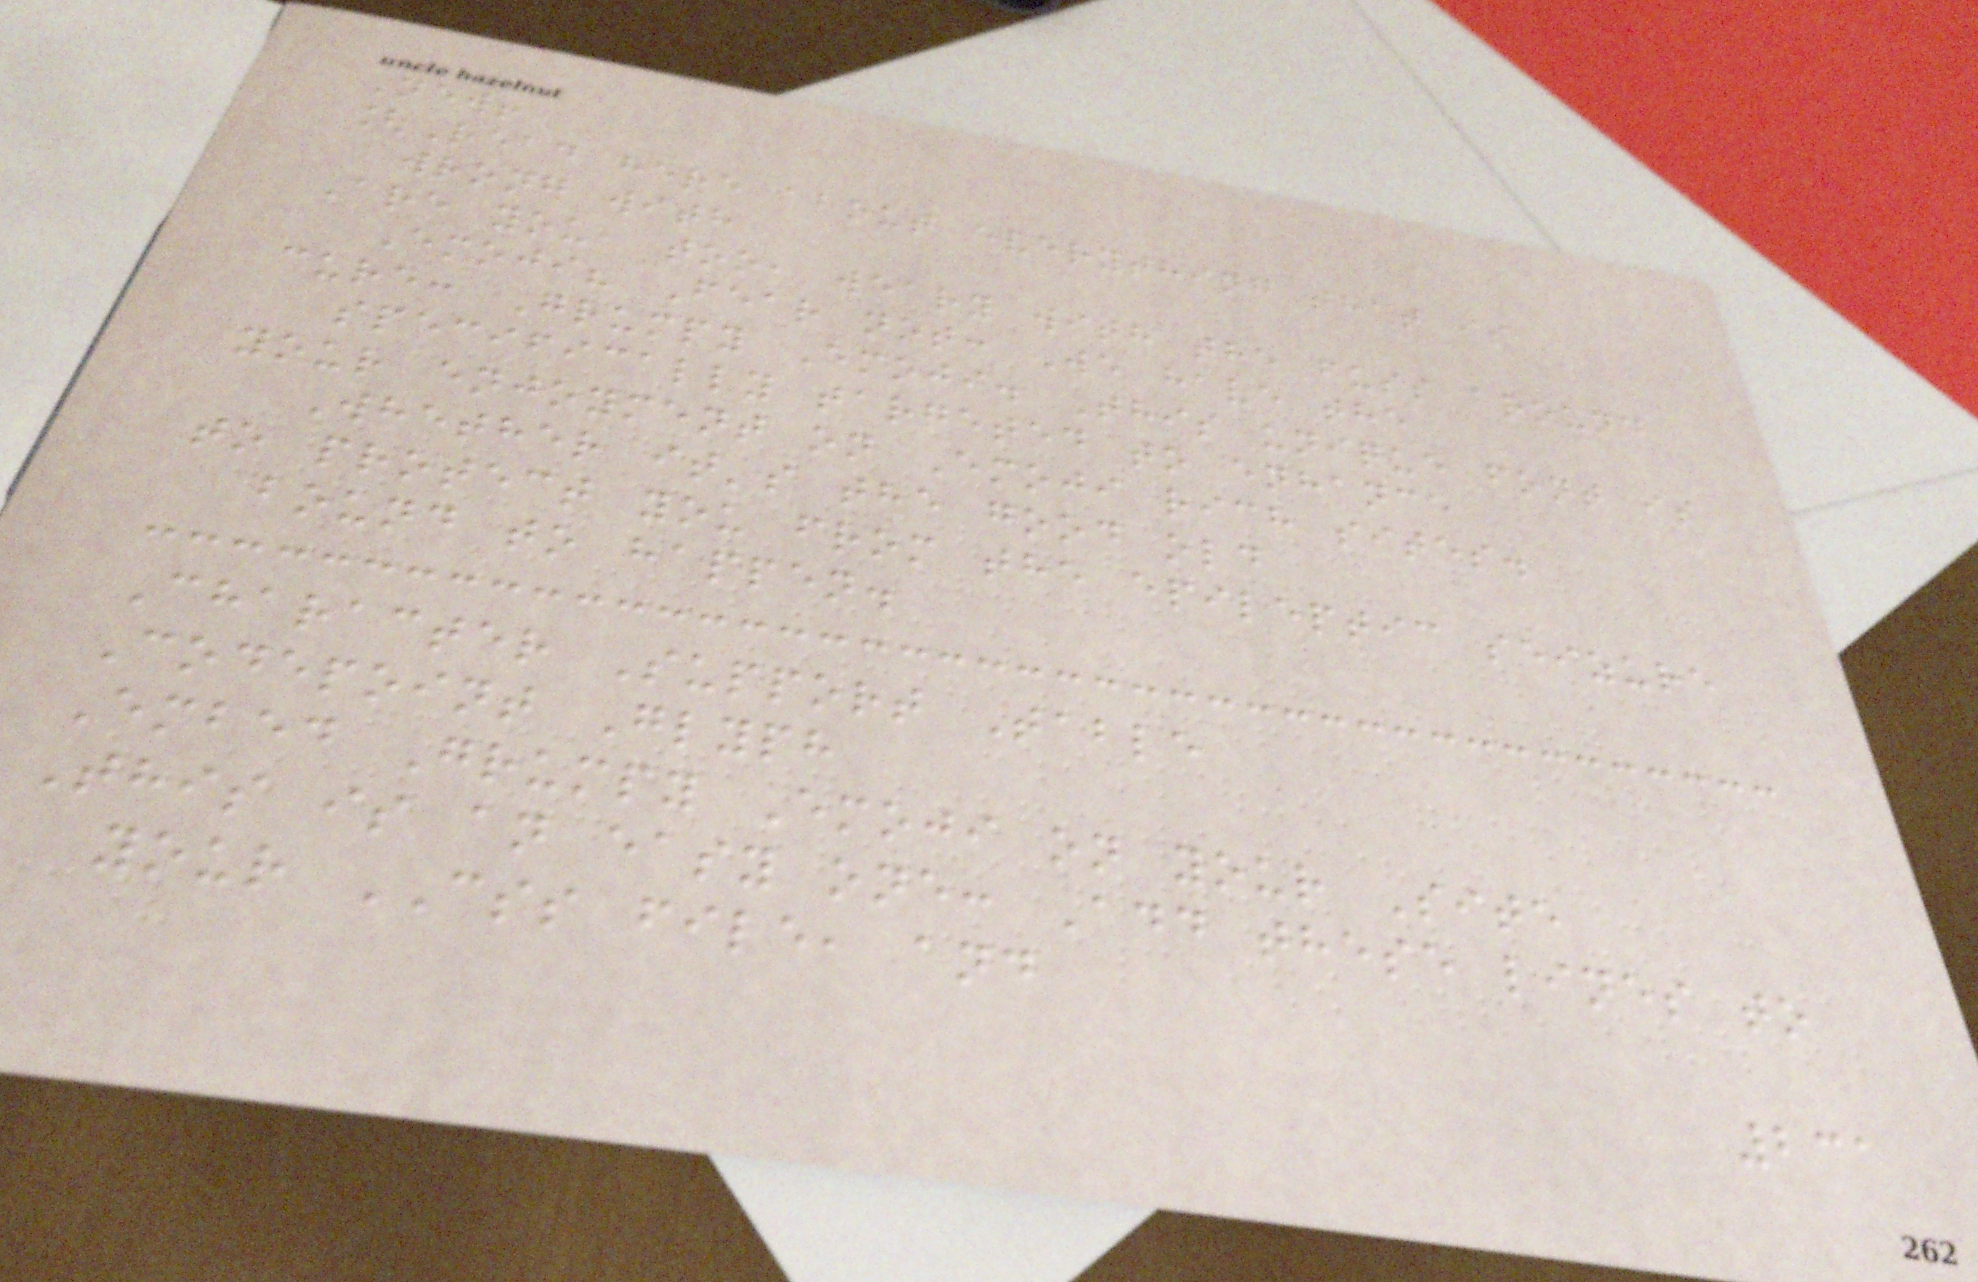New!
[Read here about everything that is
wrong with
Are you, too, weary with the fuss around
Emoji? Fear not: We have the
cure: Grumpy Emoji. This unique font is
specifically targeted to enhance
your enjoyment on Emoji rich sites.
Whether it's the good old
to protect you from the epileptic seizure
bound to happen.
Character Support Table
Codepoint Glyph
Embed Grumpy Emoji on your Site
This is an easy one: Add these lines to
your CSS file, and
231
